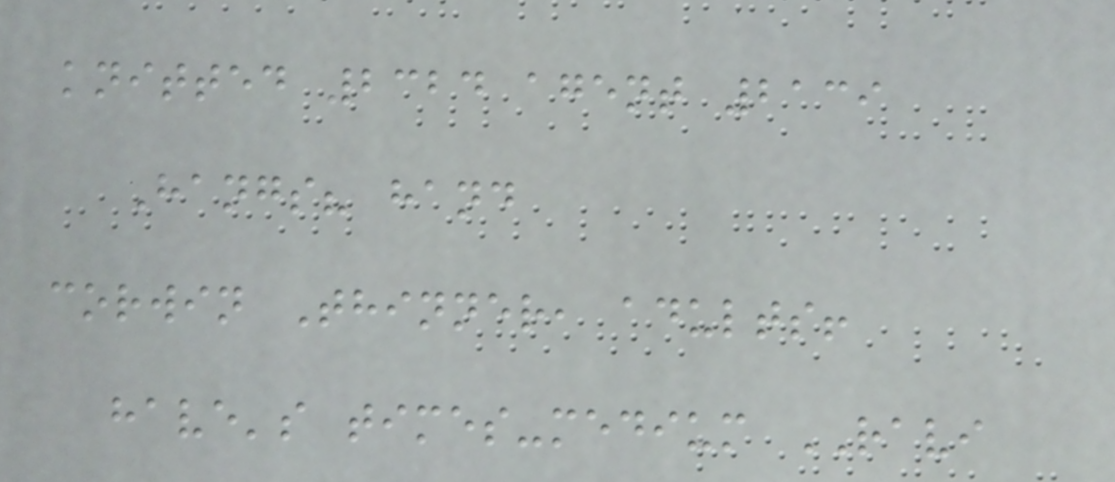knitted 2324 agent 2139
Hangs? hand
corwin Thinner, adults!
have's times-medium RAVI
